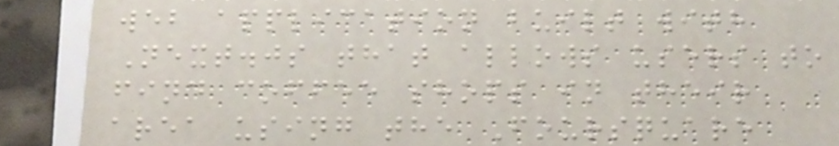web application built with
Next.js that allows users to
find coffee shops in their
area using the Foursquare
